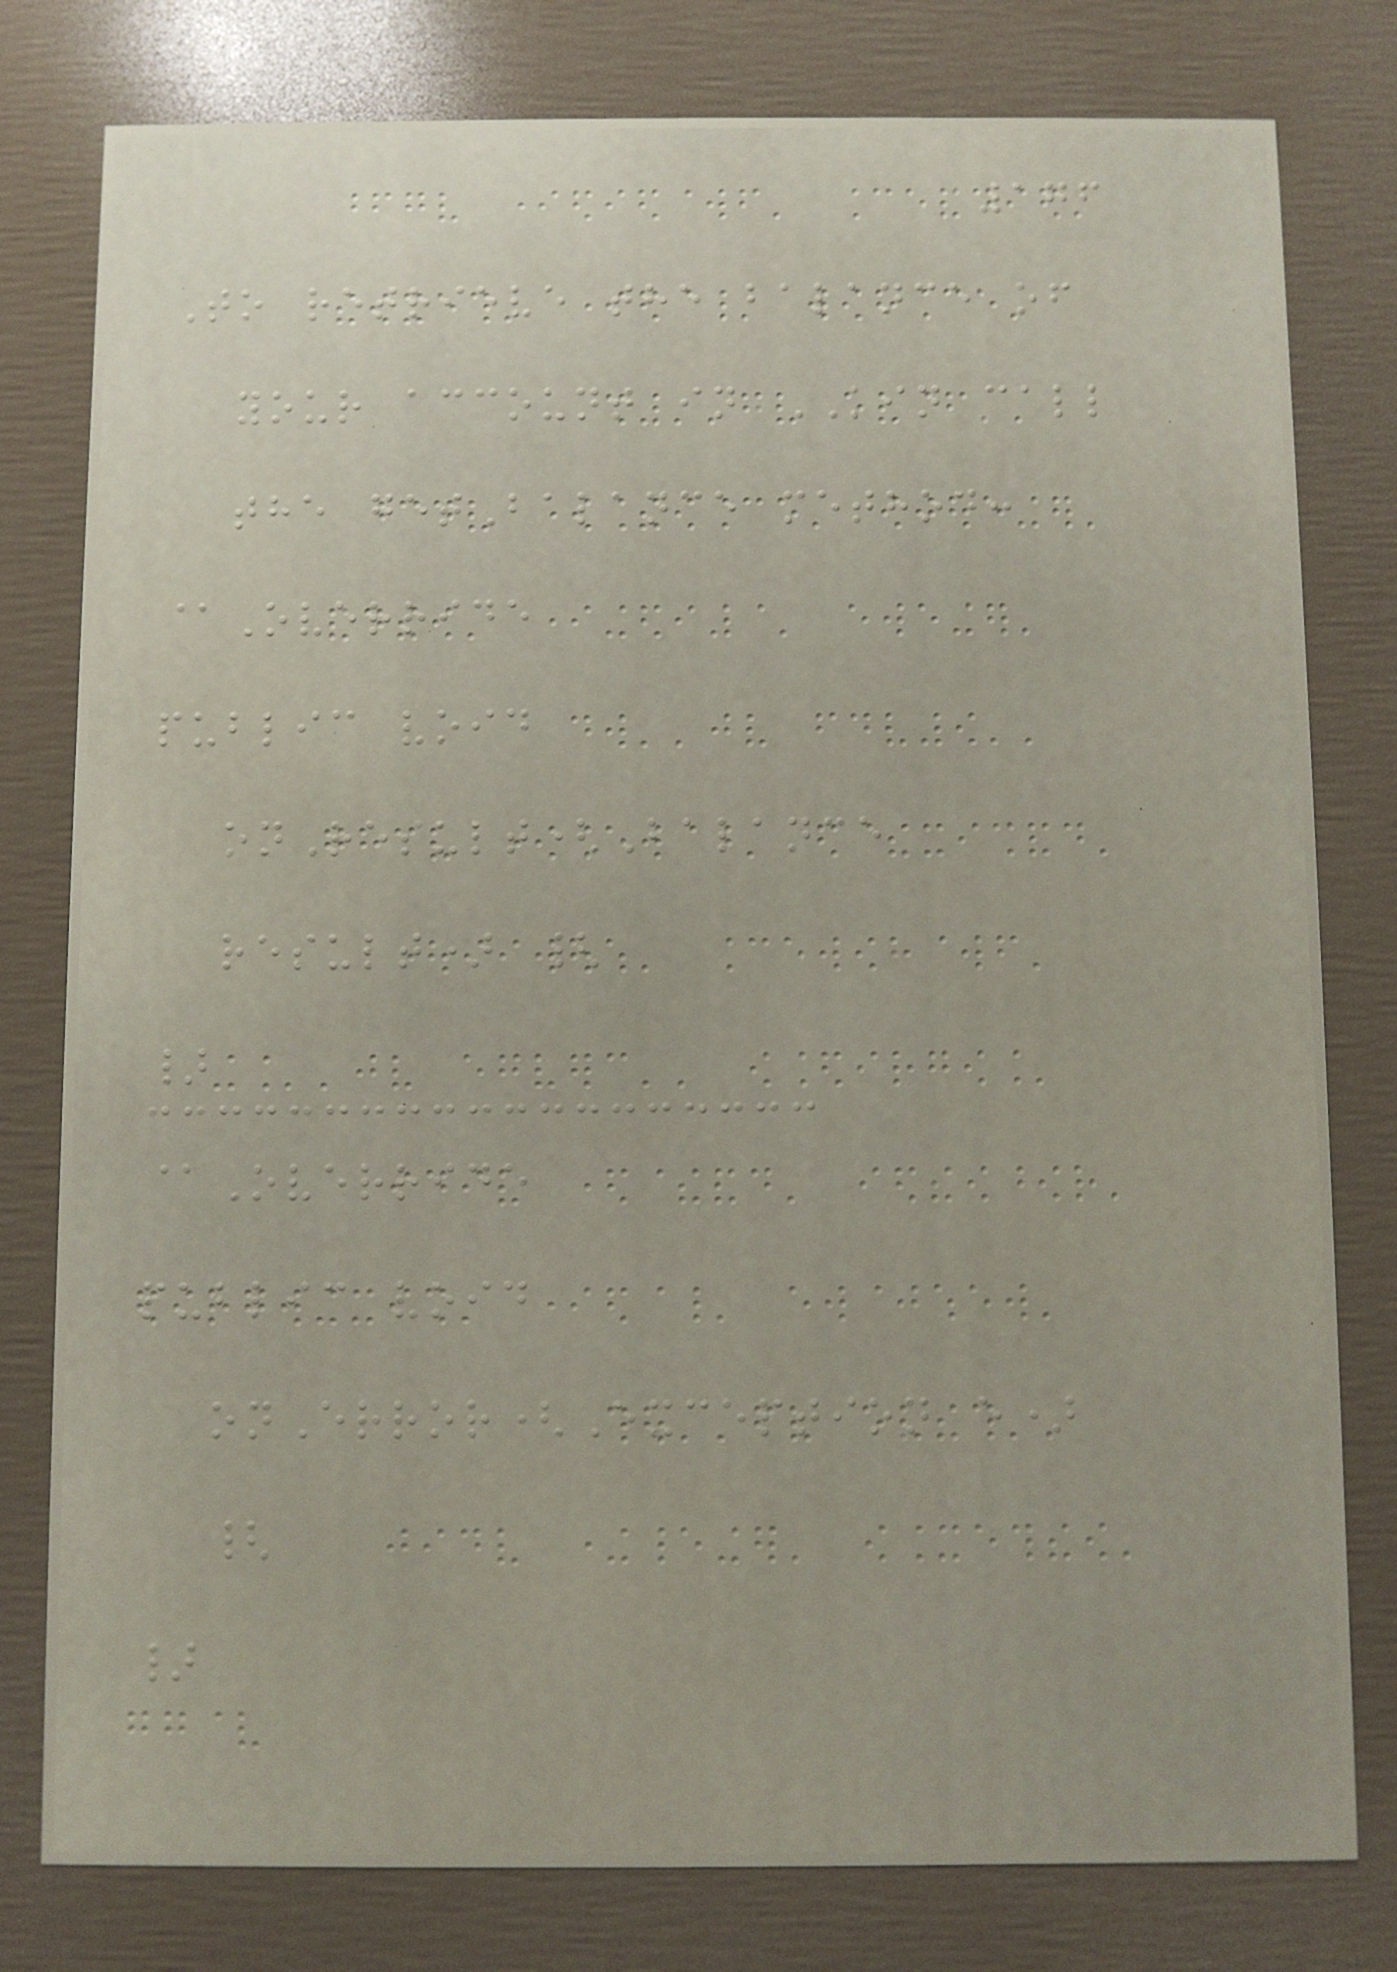176
To retrieve the balance of
your account in KIN call
the getBalance method:
@Override
public void
onResult(Balance
result) {
}
@Override
public void
onError(Exception e)
{
}
